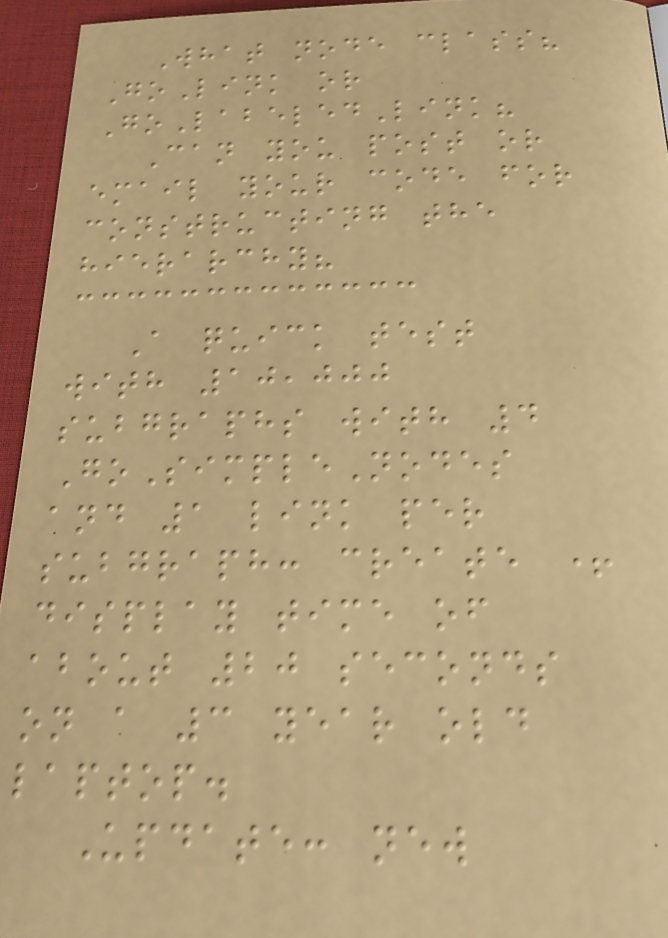What node class?
GoLink or
GoLabeledLink?
Can you post or
email your code for
constructing the
hierarchy?
A quick test
with 10,000
subgraphs with 4
GoSimpleNodes
and 1 link per
subgraph: create +
display time of
about 20 seconds
on a 3 year old
laptop.
Update: new
